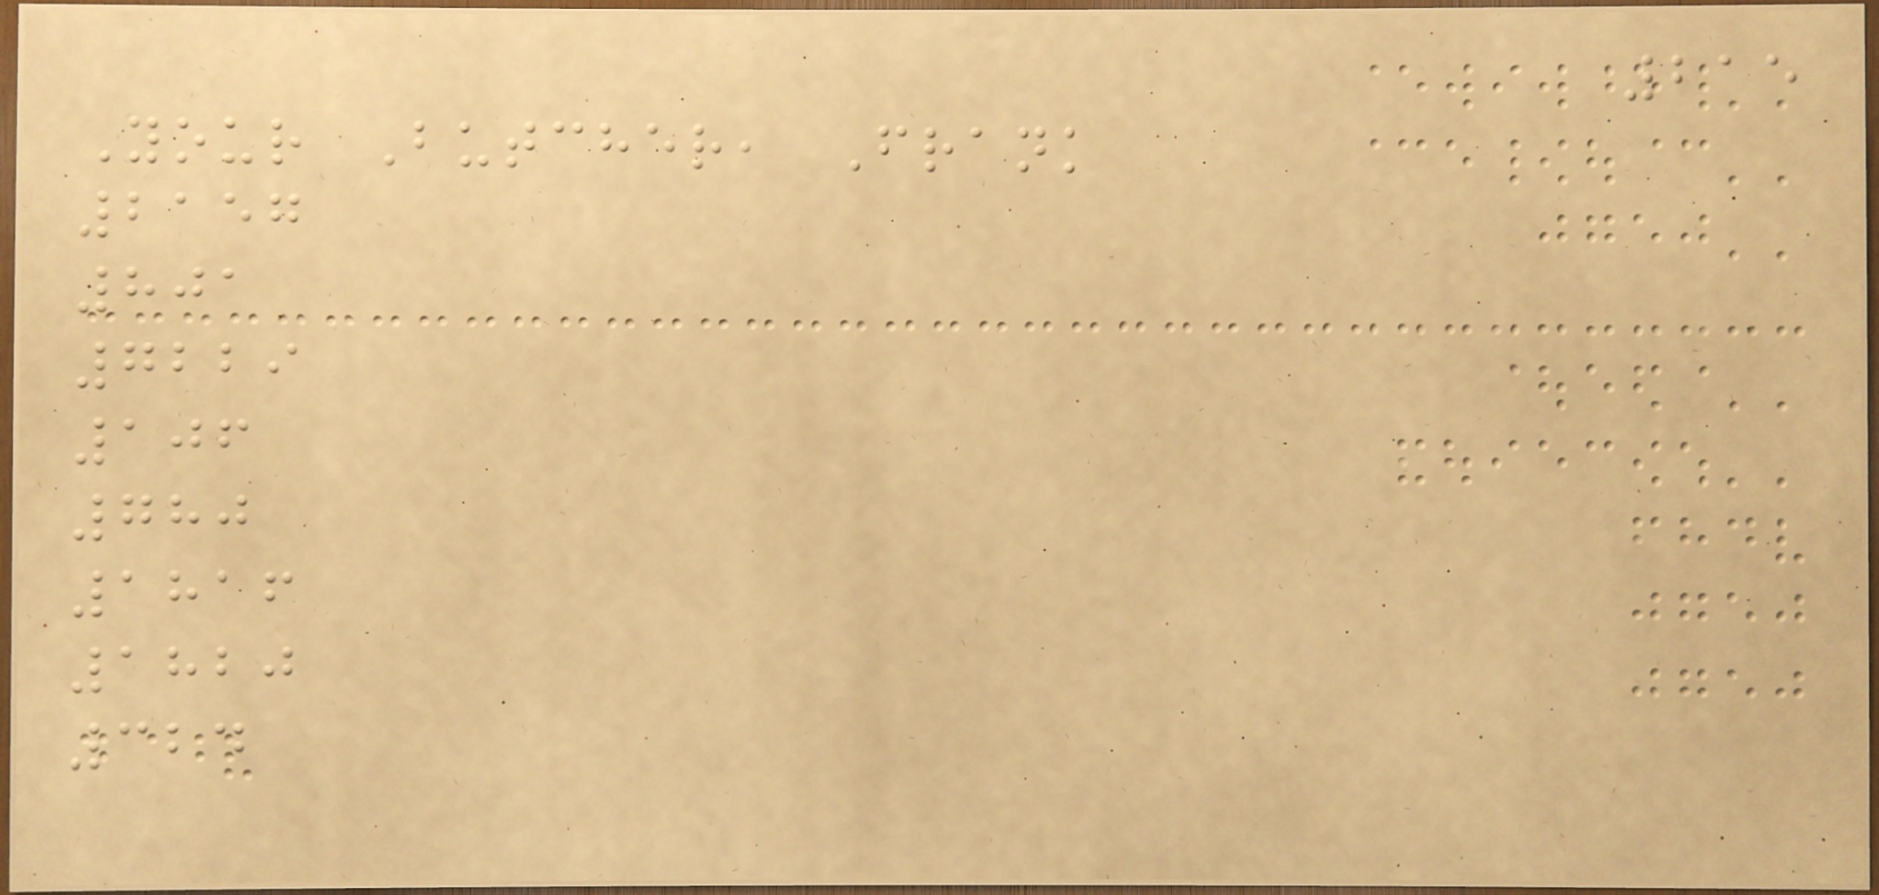215
Your Butcher, Frank
2157
801
7229
106
780
1816
1820
324
